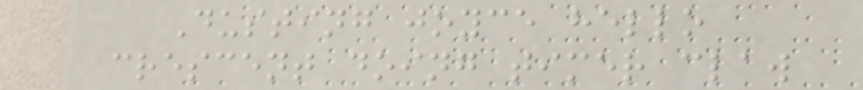Dusting joyce hello
crescent doing timer claw
